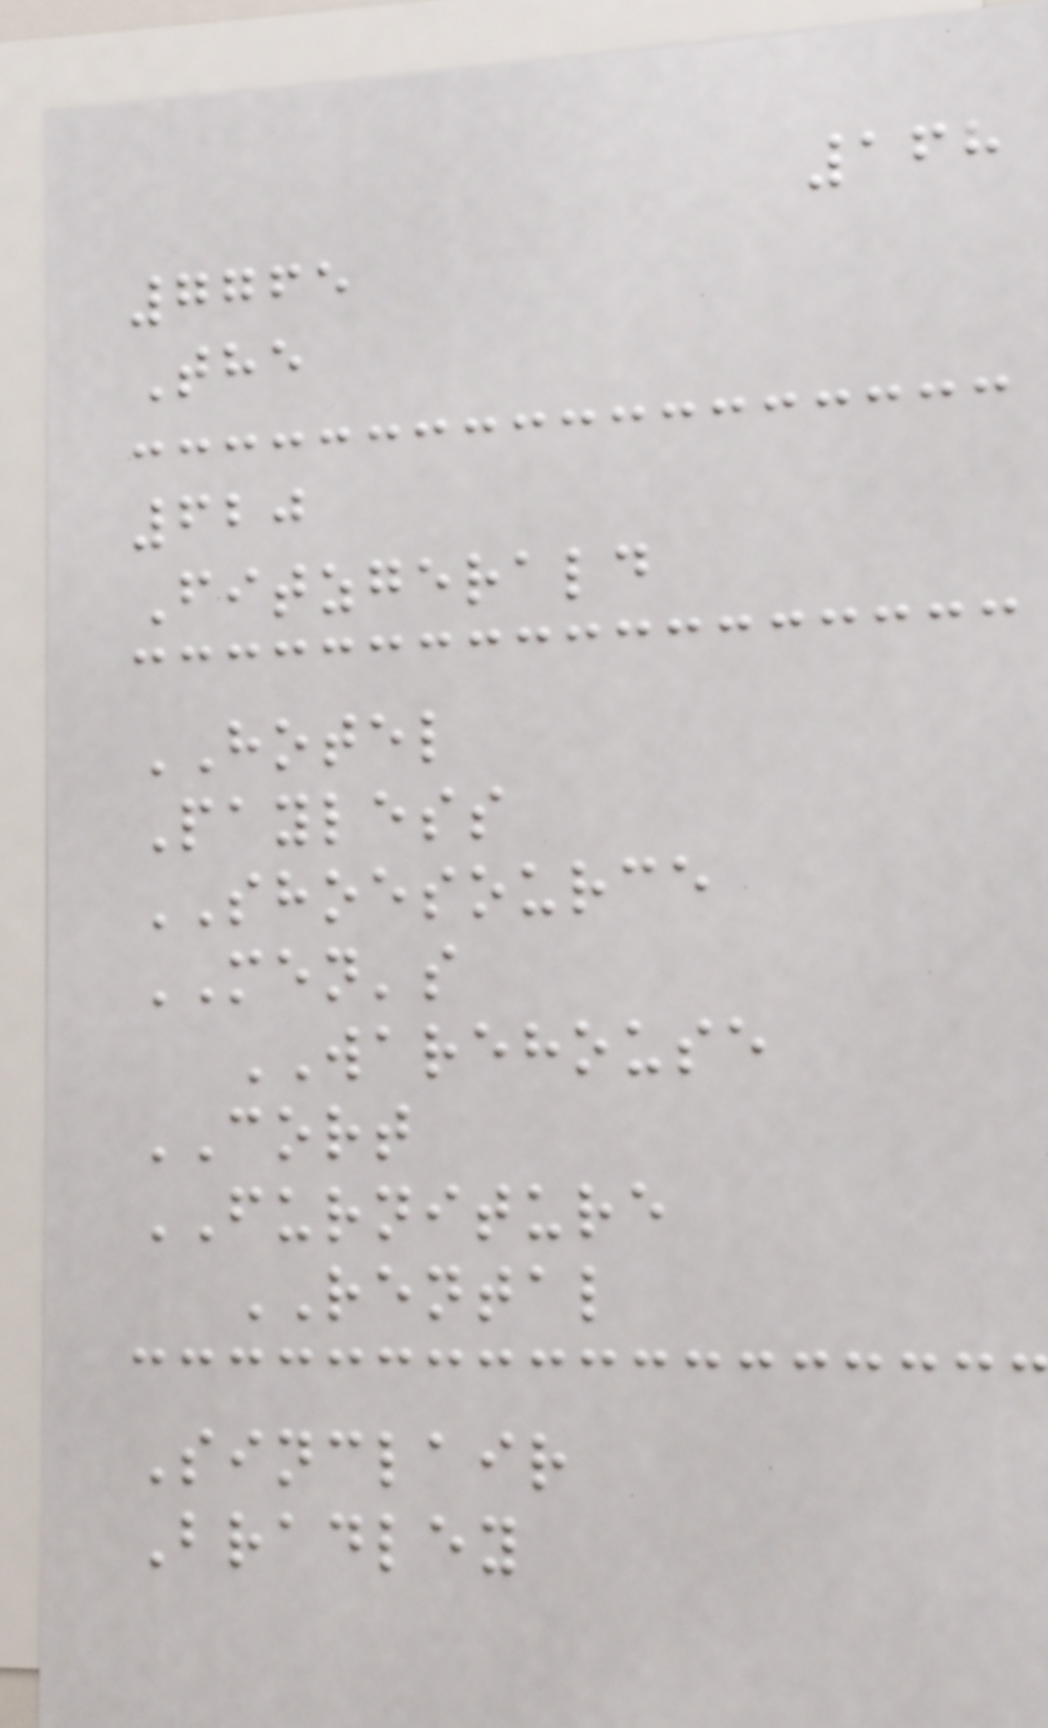168
7765
The
620
Fitzgerald
HOTEL
Payless
SHOESOURCE
MEN's
WAREHOUSE
CORT
FURNITURE
RENTAL
Sinclair
Bradley
